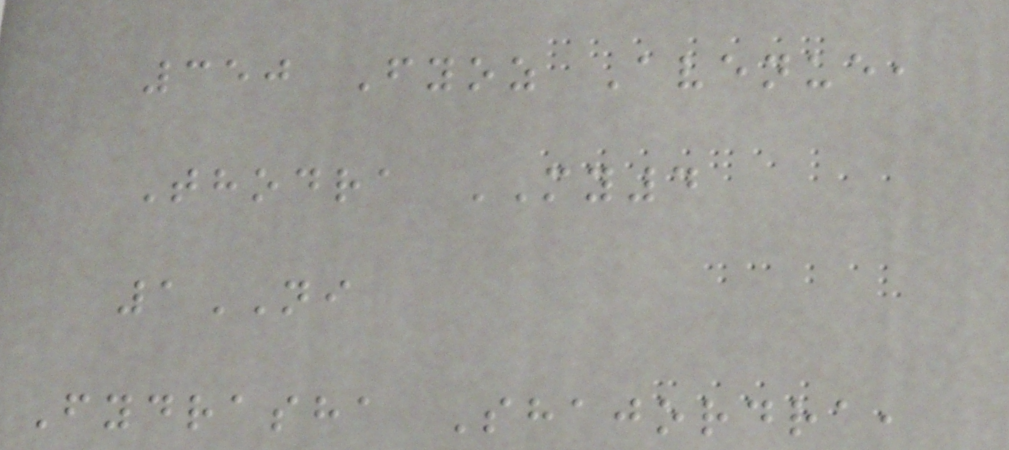350 Fyoz Avenue,
Thodra MY4
1NI
Fydrasha Shajordra,
